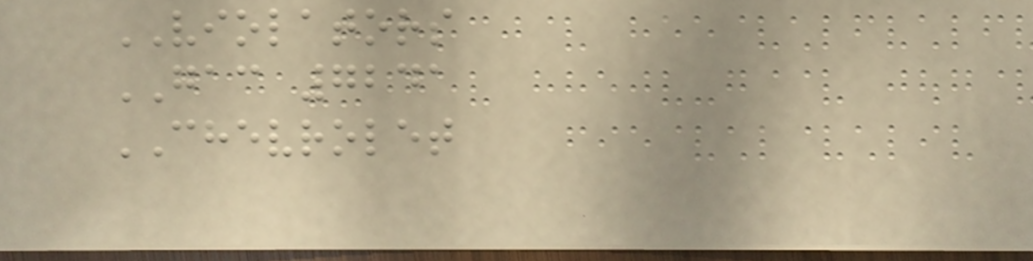VIOLATORS
GAC 7241
CHEVROLET
